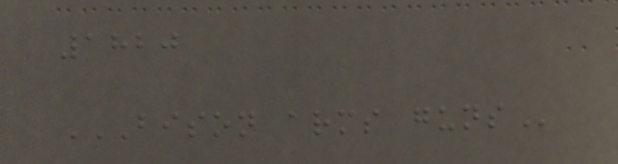1820
BISON ARMS GUNS
